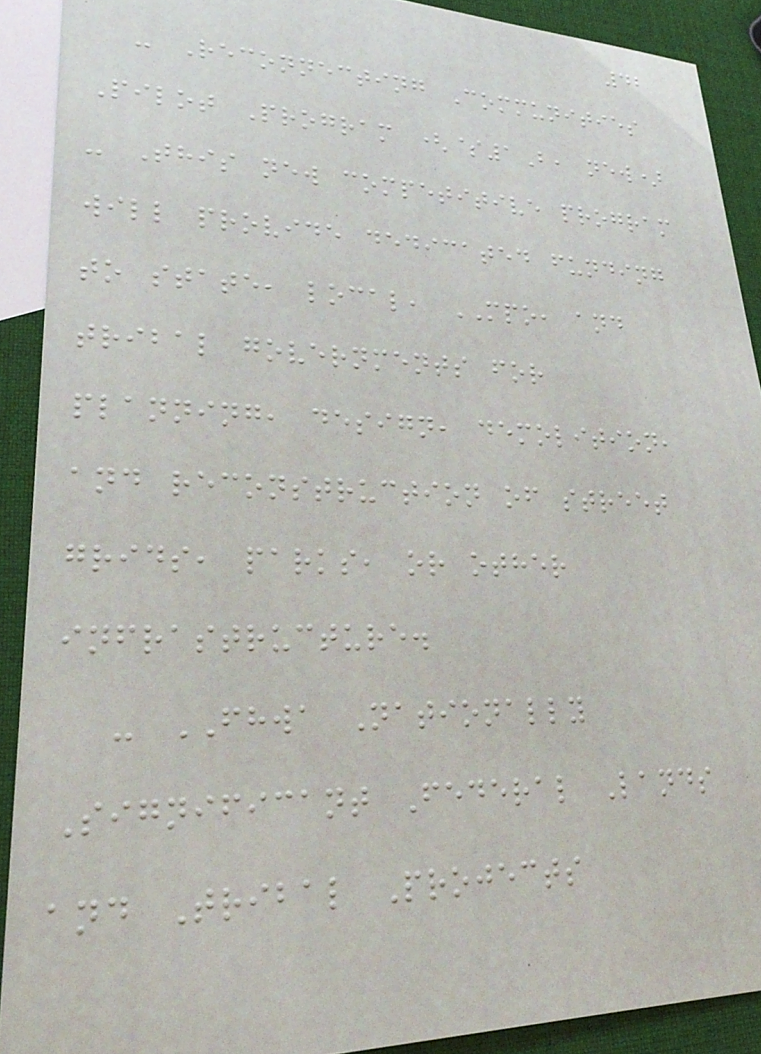42
- Reconnecting Communities
Pilot Program ($1B, new)
- This new competitive program
will provide dedicated funding
to state, local, MPO, and
tribal governments for
planning, design, demolition,
and reconstruction of street
grids, parks, or other
infrastructure.
- FHWA Nationally
Significant Federal Lands
and Tribal Projects
